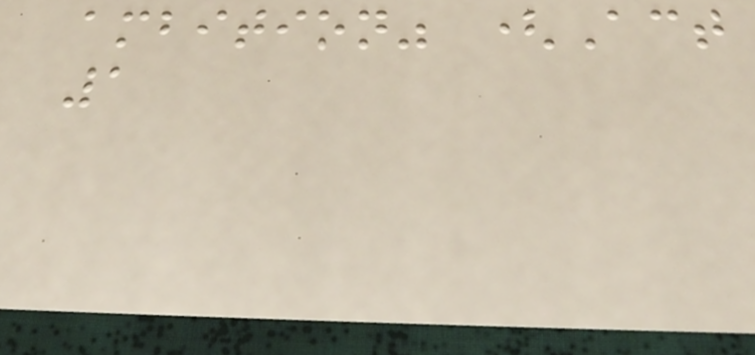ambition" (Act
1
